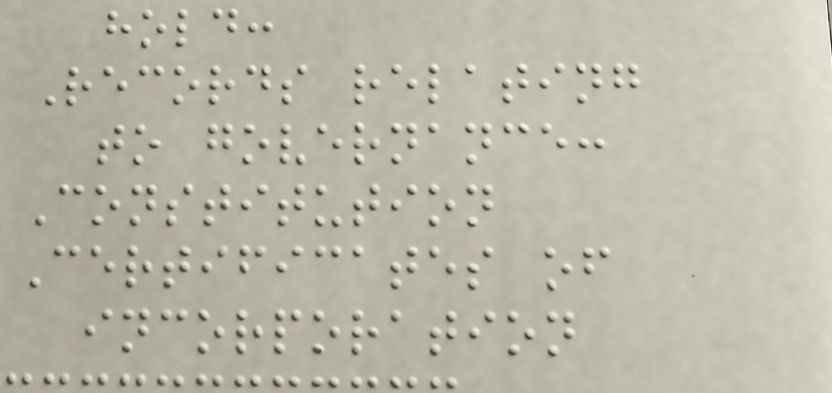hold:
Records relating
to governance:
Constitution
Certificates of
incorporation
